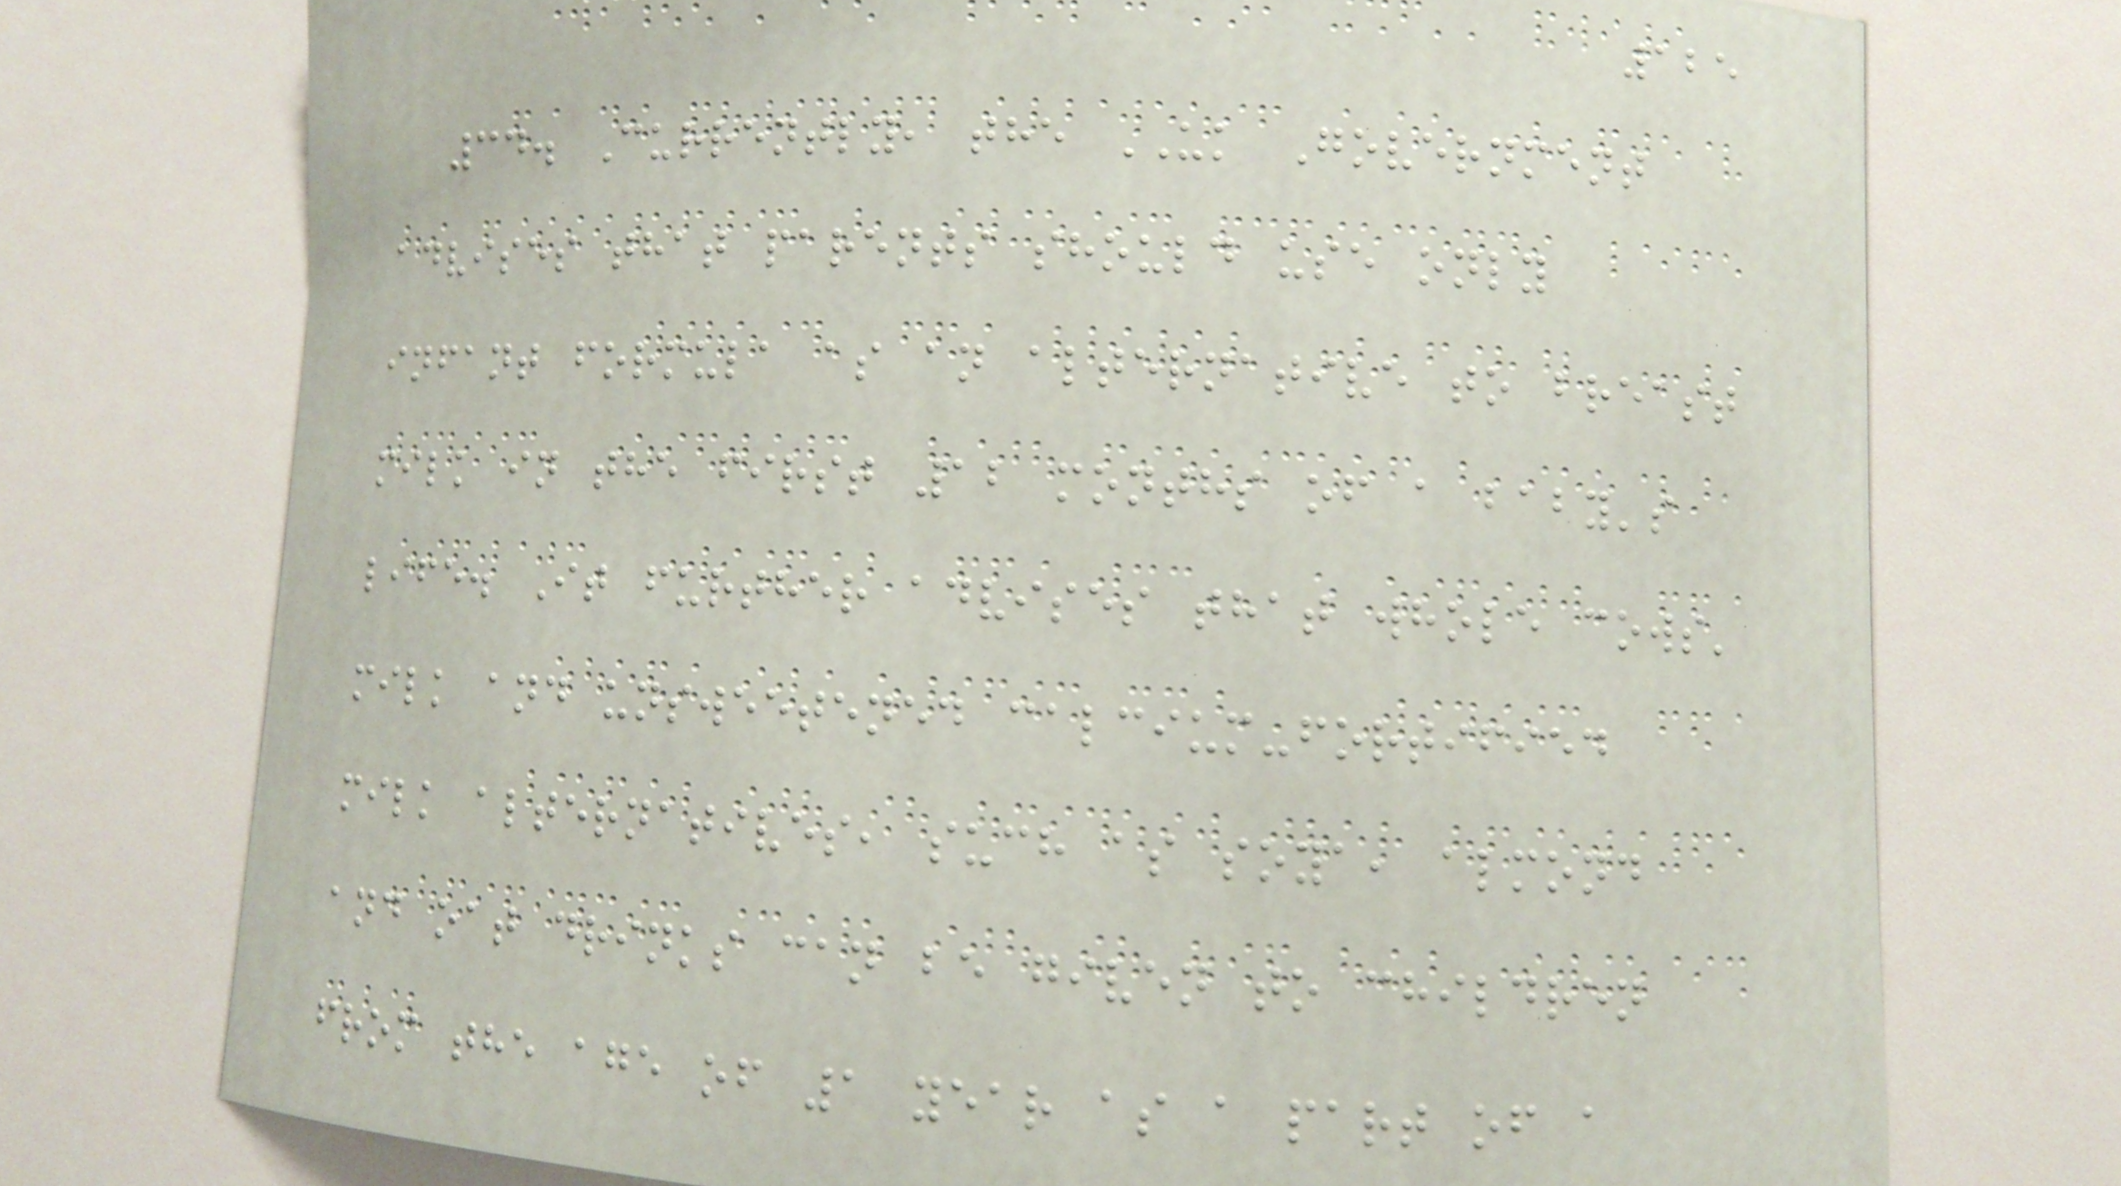125
34. Currently, the UK Government
advises that parents should use only
infant formula as an alternative to breast
milk in the first 12 months of a baby's
life. It further advises that whole cows'
milk and unsweetened calcium-fortified
milk alternatives, such as soya, almond
and oat drinks can be given to children
from the age of 1 year as a part of a
